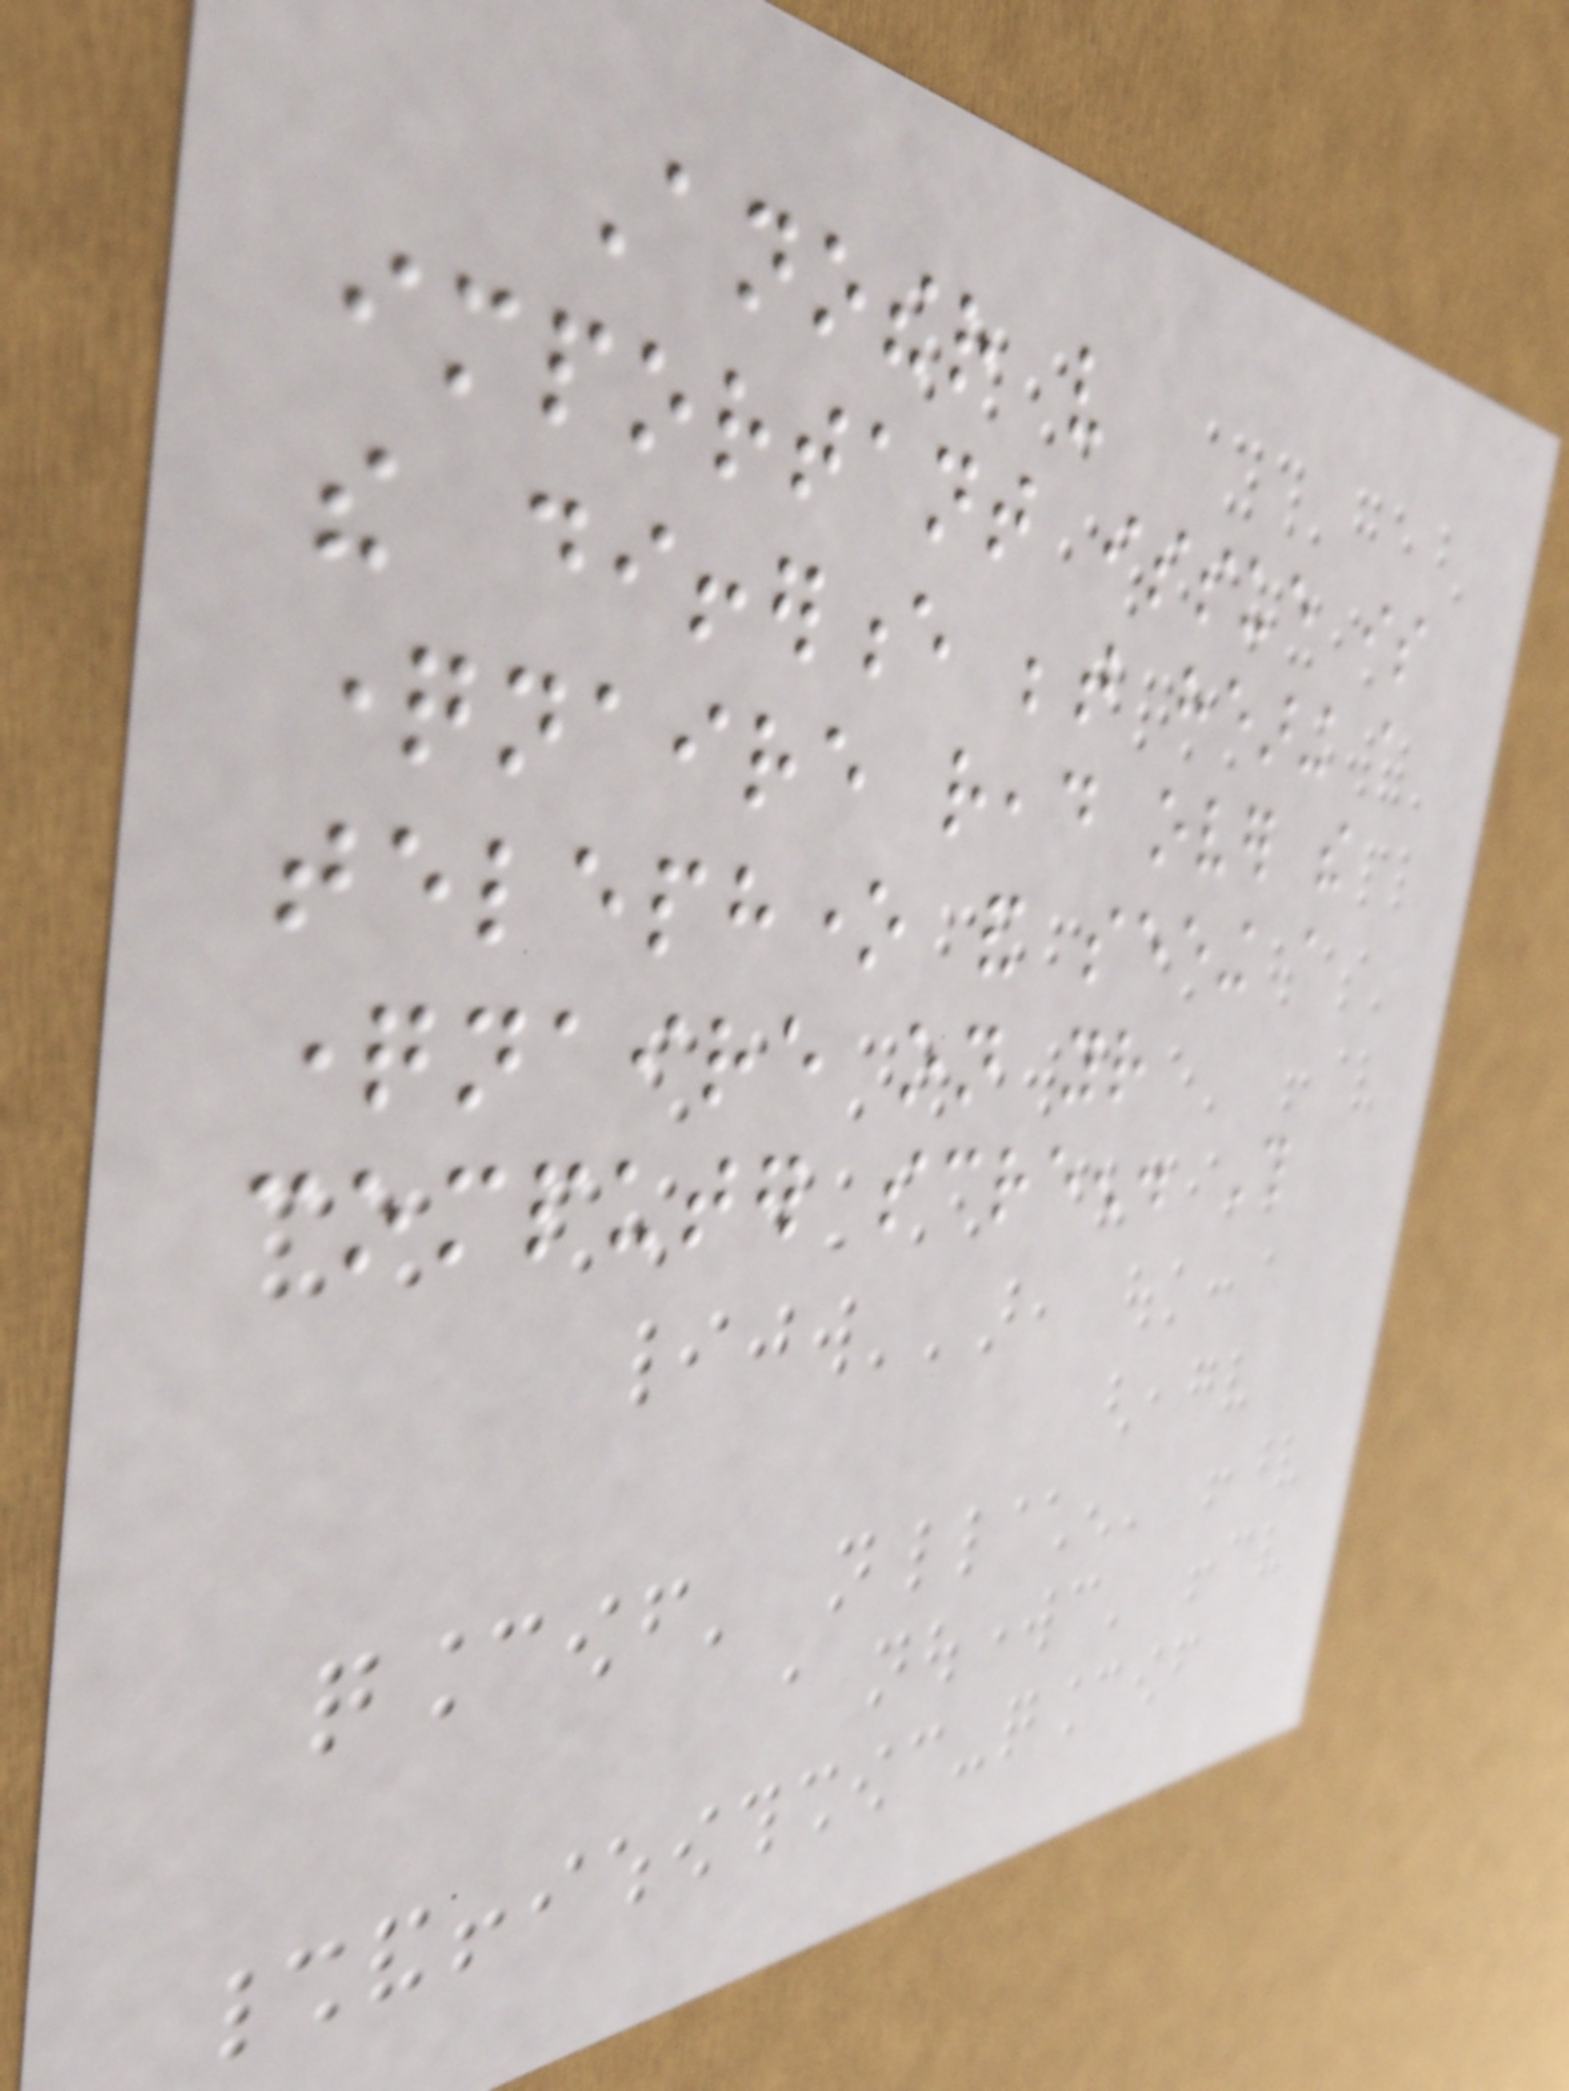Another very
important issue is
the difference between hearing a
questionnaire read over the
telephone and seeing a
questionnaire on your
computer screen. This
